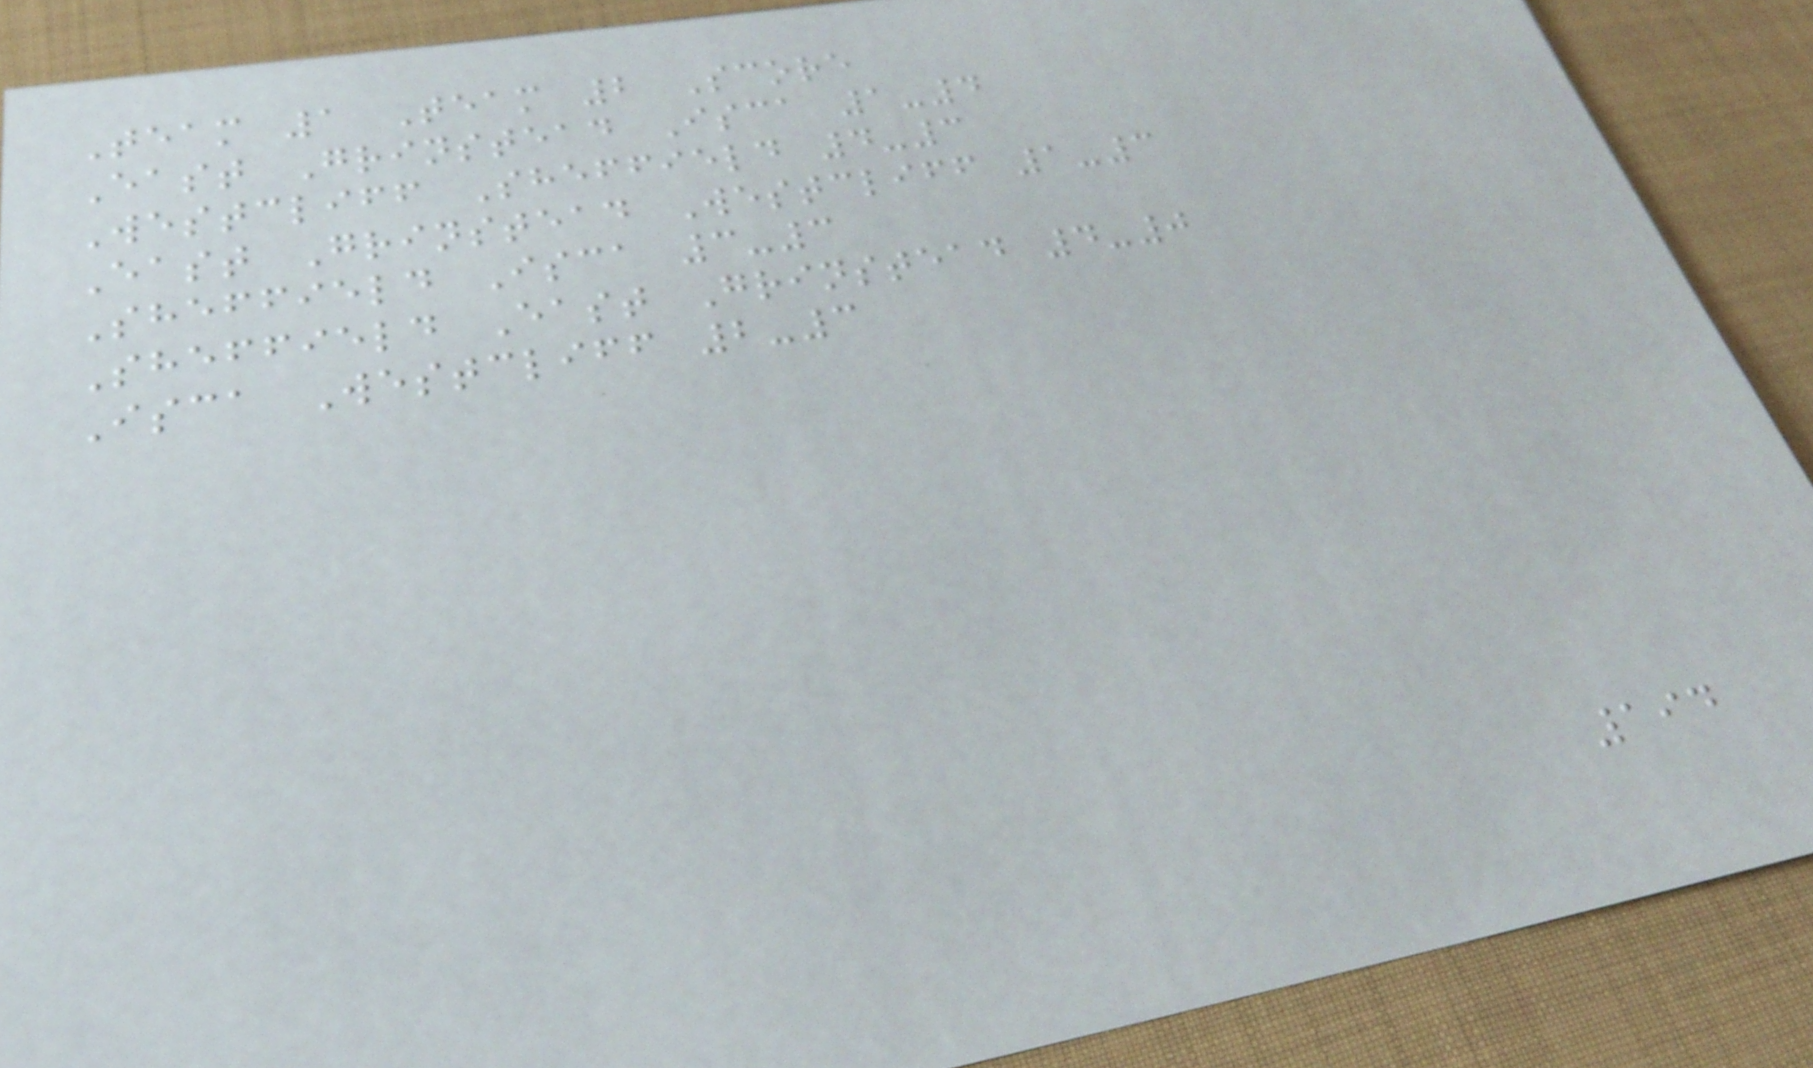Team 1 Team 2 Score
East Grinstead Isca 1-4
Westcliff Sheffield 4-3
East Grinstead Westcliff 1-3
Sheffield Isca 3-3
Sheffield East Grinstead 4-0
Isca Westcliff 2-3
194
